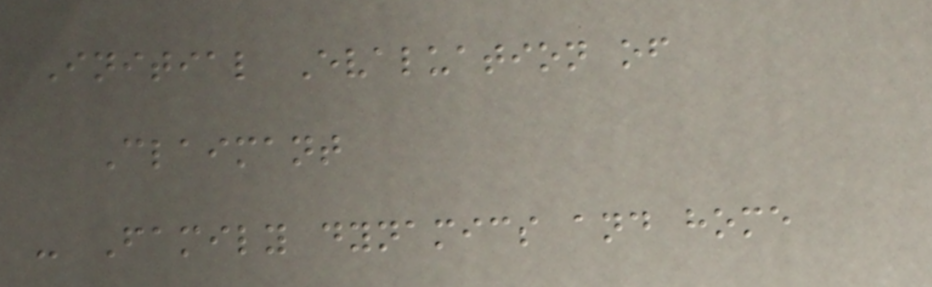Initial Evaluation of
Claimant
- Family dynamics and home
